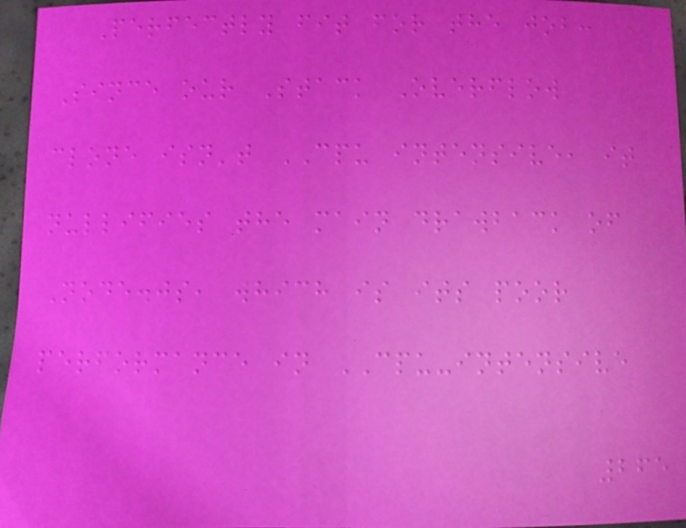Perfectly fit for the job:
Since our Stack Overflow
clone isn't CPU intensive, it
nullifies the main drawback of
Node.js, which is its poor
performance in CPU-intensive
265
